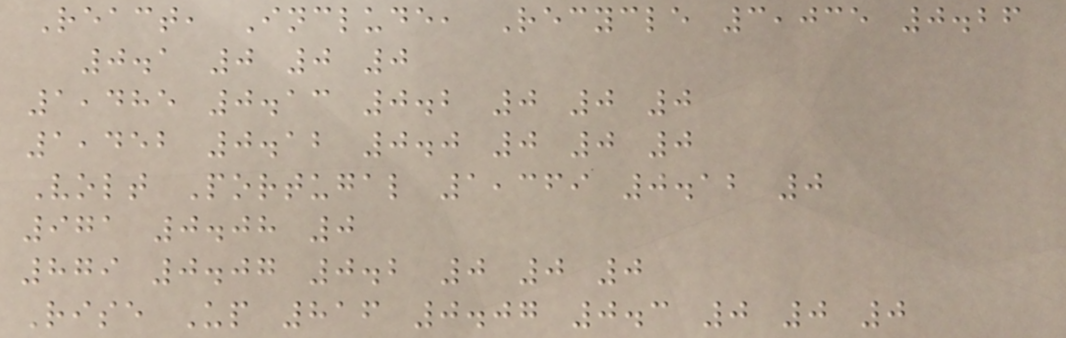React, Include, Recycle 3,035 0.26
0.1 0 0 0
1,485 0.13 0.2 0 0 0
1,452 0.12 0.0 0 0 0
Volt Portugal 1,369 0.12 0
971 0.08 0
879 0.07 0.2 0 0 0
Rise Up 816 0.07 0.3 0 0 0
